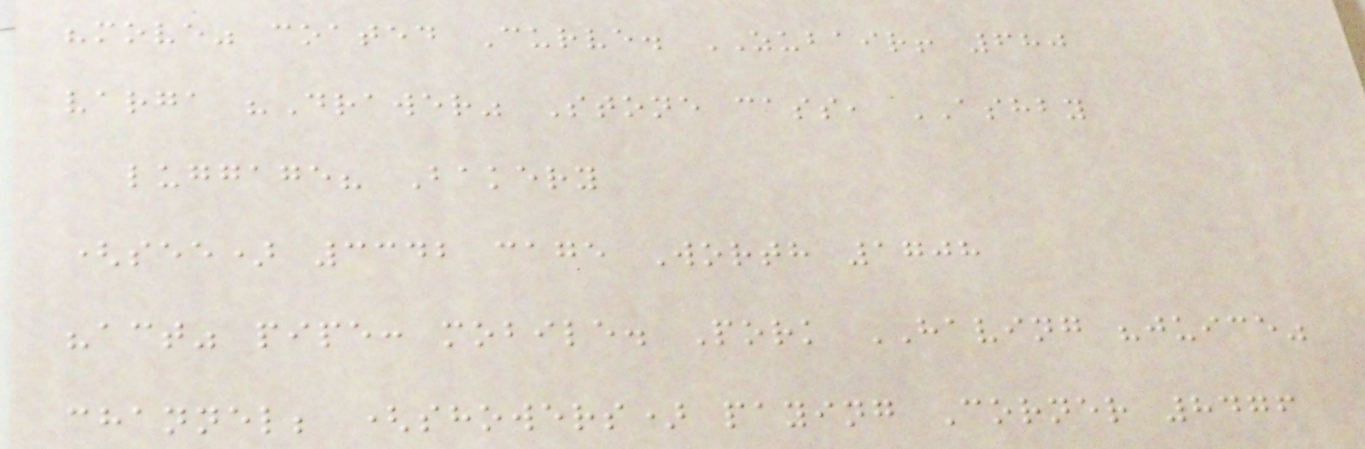"move" coated Curve. ZUBAIR! 680
varga "Drawer" Stone cass, ASHBY
luggage? Bakery
(see) 3342 cage Worth 1708
"act" pipe: mobile. Pork HAVING "juice"
channel; (showers) paying Corner 8476
